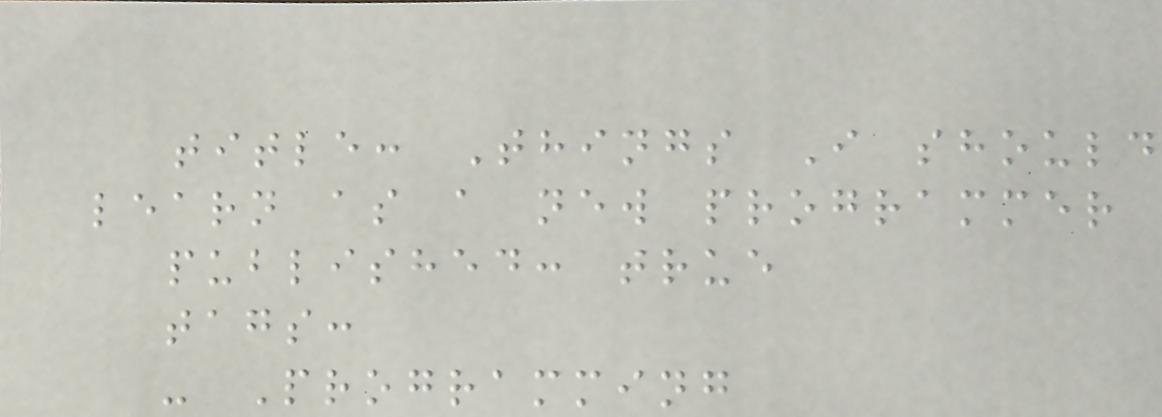title: Things I should
learn as a new programmer
published: true
tags:
- Programming
